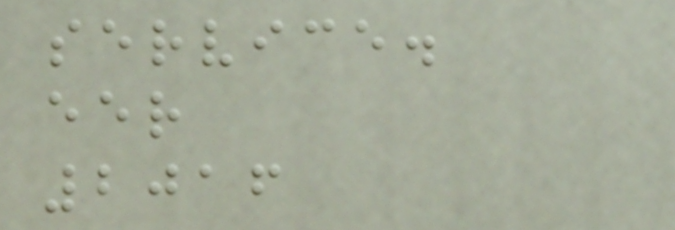service.
eer
2016
